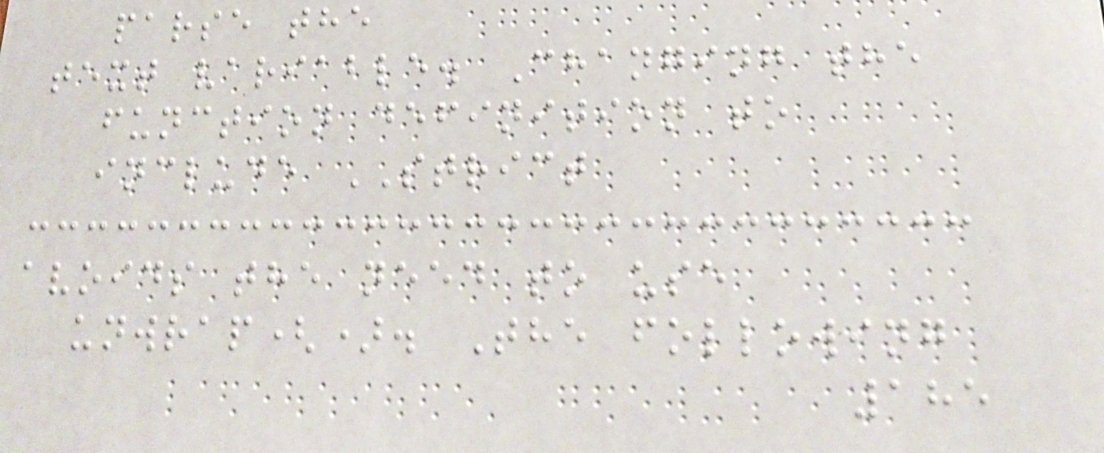parse the
text variable. Changing the
function definition to
include STRICT
avoids the need to use
unwrap(). The following
185
